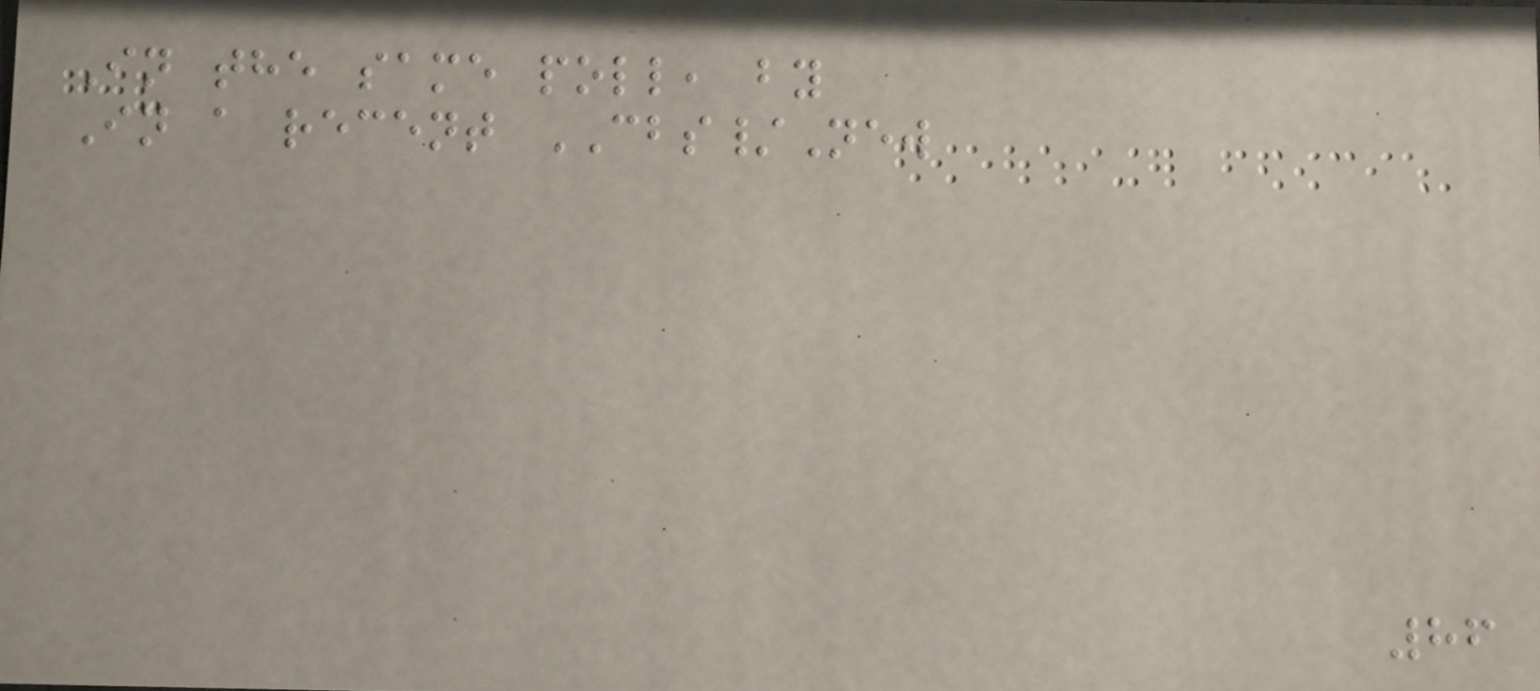In the same poll, by
In a recent CBS/New
86
